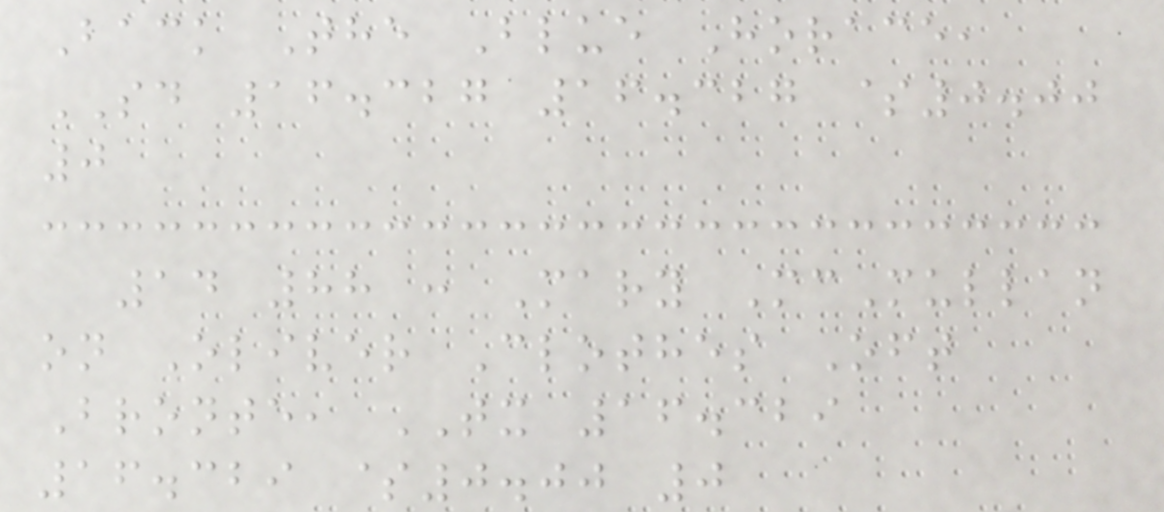Back The Blue Horace,
SD 16.327 16.327 $0.00
0
14 88 : Mary McMullan
on Oliver Clothes Oft
Bronte, TX 16.329
16.329 $0.00 0
